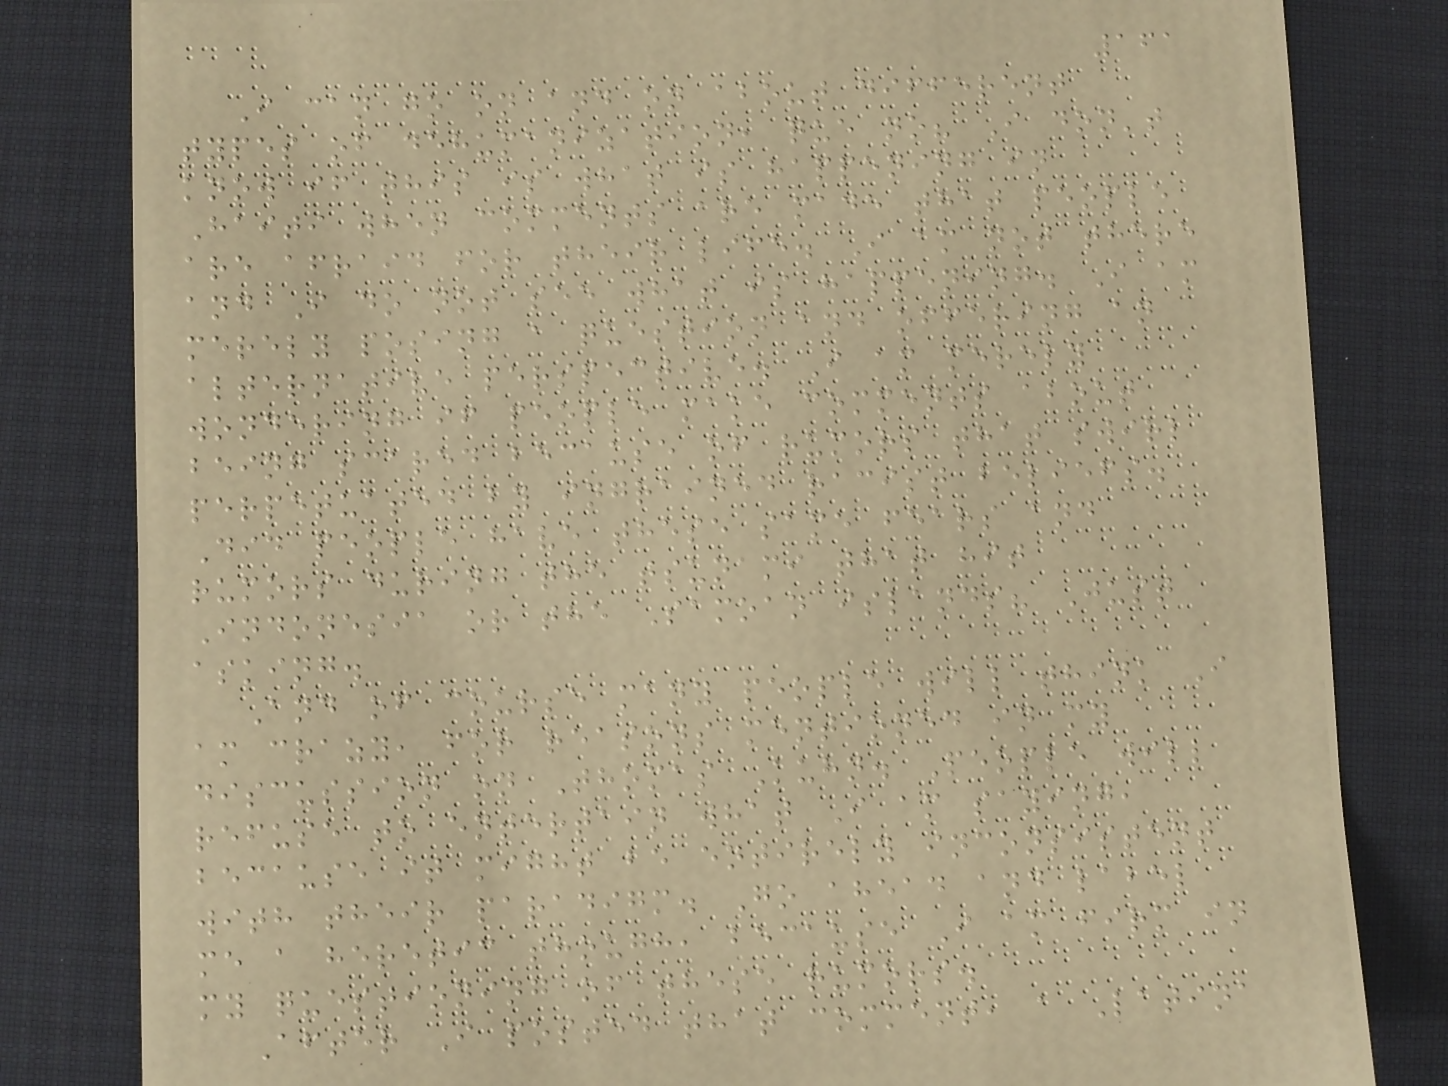161
I can go on and on about different
types of dehumanization, que no? I don't
know if this is what is happening in
Haiti when comments are made that people
are afraid for their life. I am not there
and I do not see what is happening. I am
merely posing a question and offering an
alternative perspective. I am merely
wondering if people make comments about
being scared because of rumors that swirl
perpetuated by ingrained racist beliefs.
Did people have these same fears and
rumors during the tsunami that hit
Indonesia or the Samoan islands? Just
asking.
And of course many people will think I
am crazy, for reasons mentioned in my
discussion on Thomas Kuhn. People will
refuse to entertain what I am saying,
because it might be entirely inconsistent
with their paradigm. Go ahead and label
me a heretic though, because I am firm in
my questioning of these rumors.
After I posted that comment, a Latina
